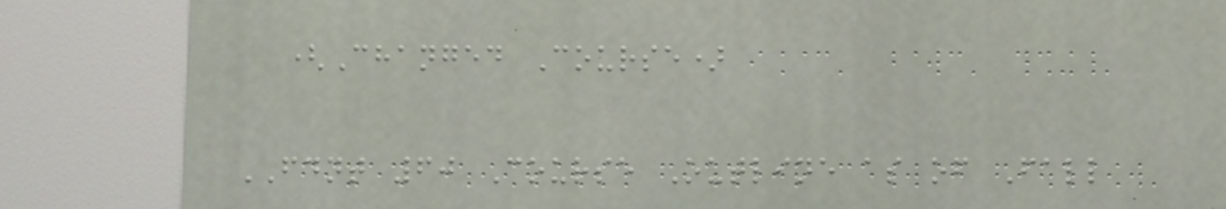(Changed Course)
FDNT 60 Course Outline as of Fall
